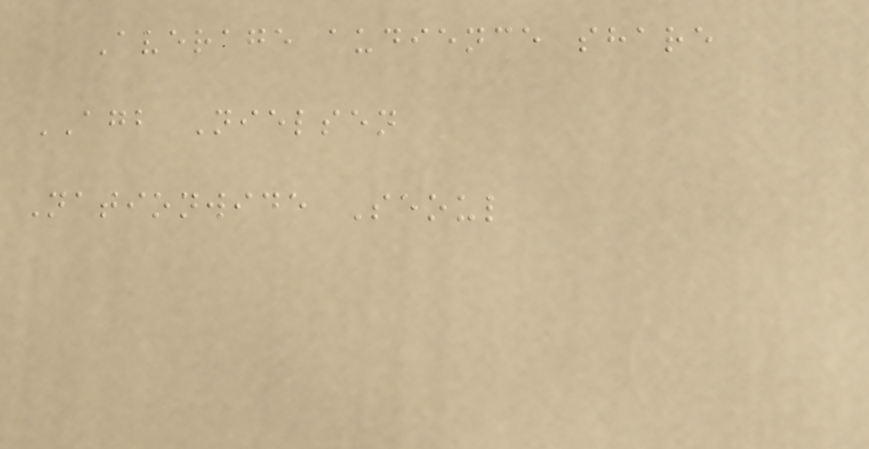Average audience share
AGB Nielsen
Nationwide Seoul
